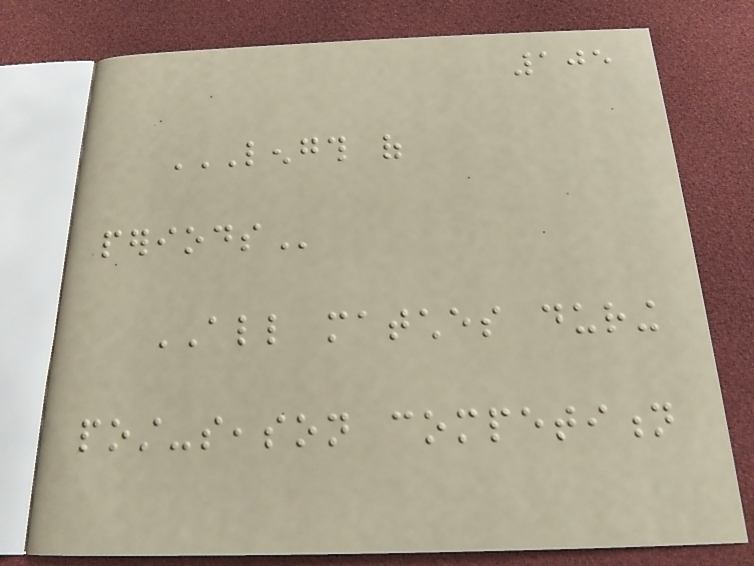105
LENGTH OF
PERIODS
ALL matches during
post-season competition
